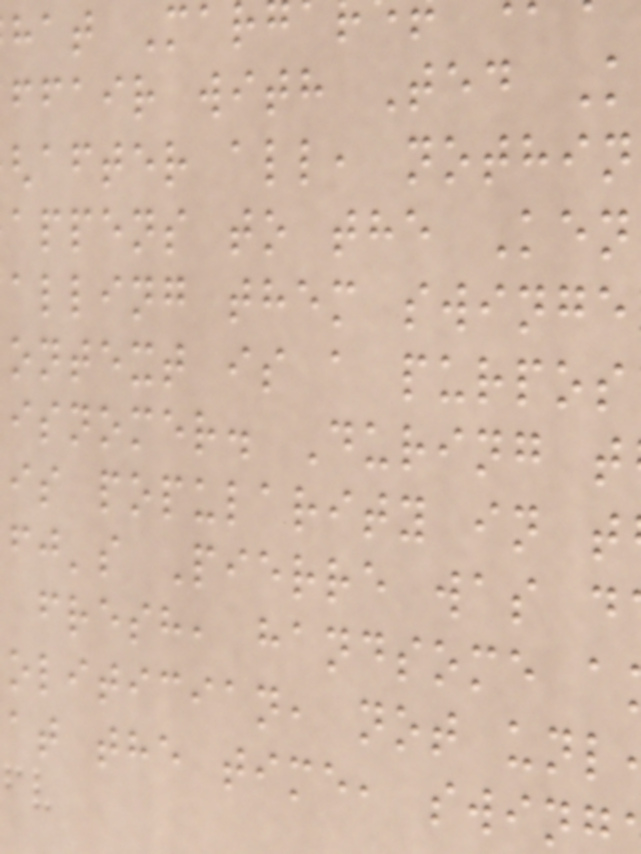hat Mar
ffair with Ted K
after all, nothin
appens to the Ken
alling them swinge
ontext is a purpos
isnomer. During t
is popularity in t
fj's Pierre was d
fresh, handsome a
olitician, not unl
at the time, swin
